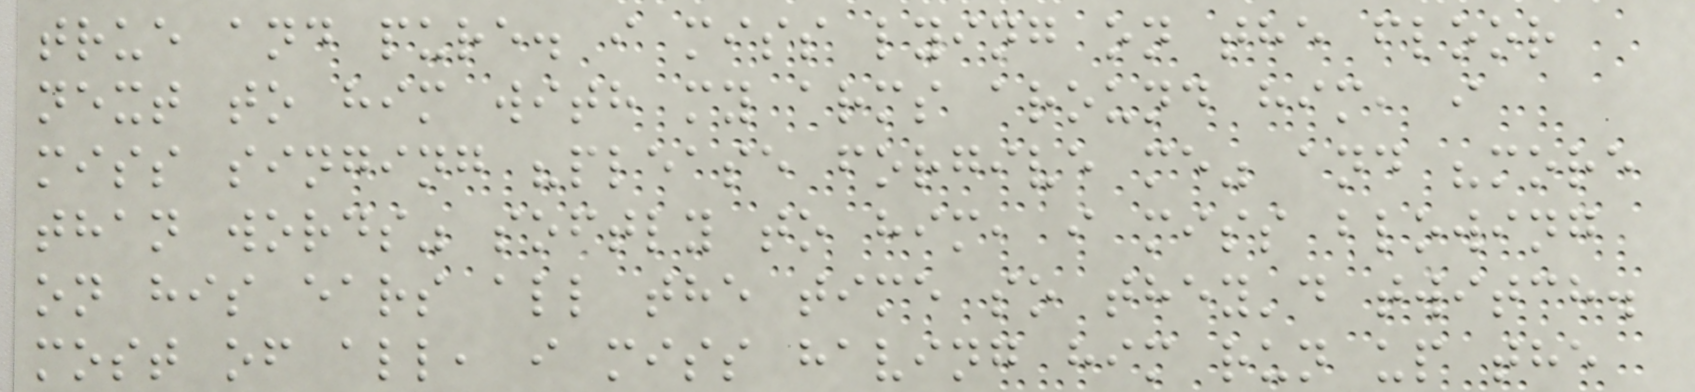true and pure. i miss lying on the floor
next to him with my arms around him, i
miss singing "please forgive me" and "more
than words" softly to him, i miss blowing
on his ears all the time so they'd twitch.
most of all, i miss having him run up the
